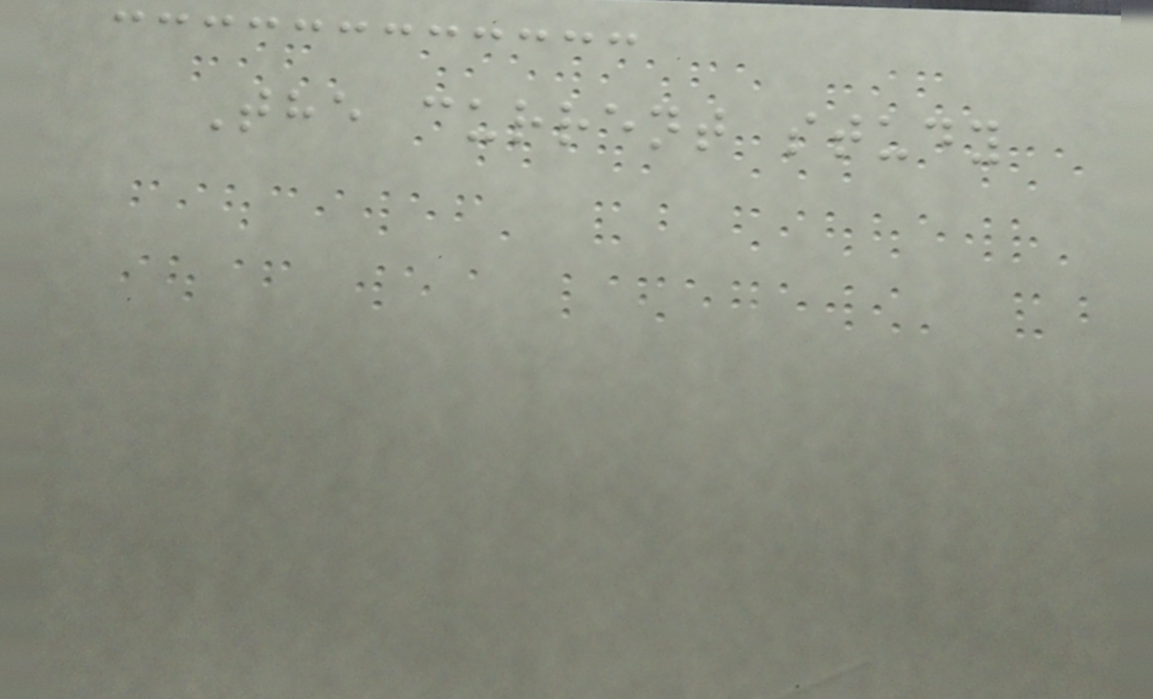The current study
